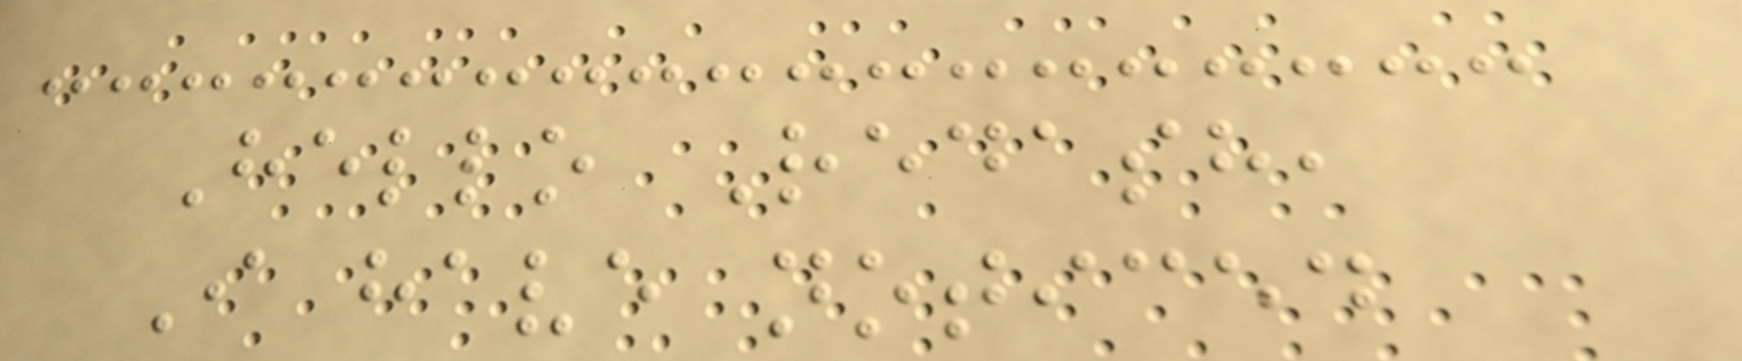Hello Redash,
I have noticed
